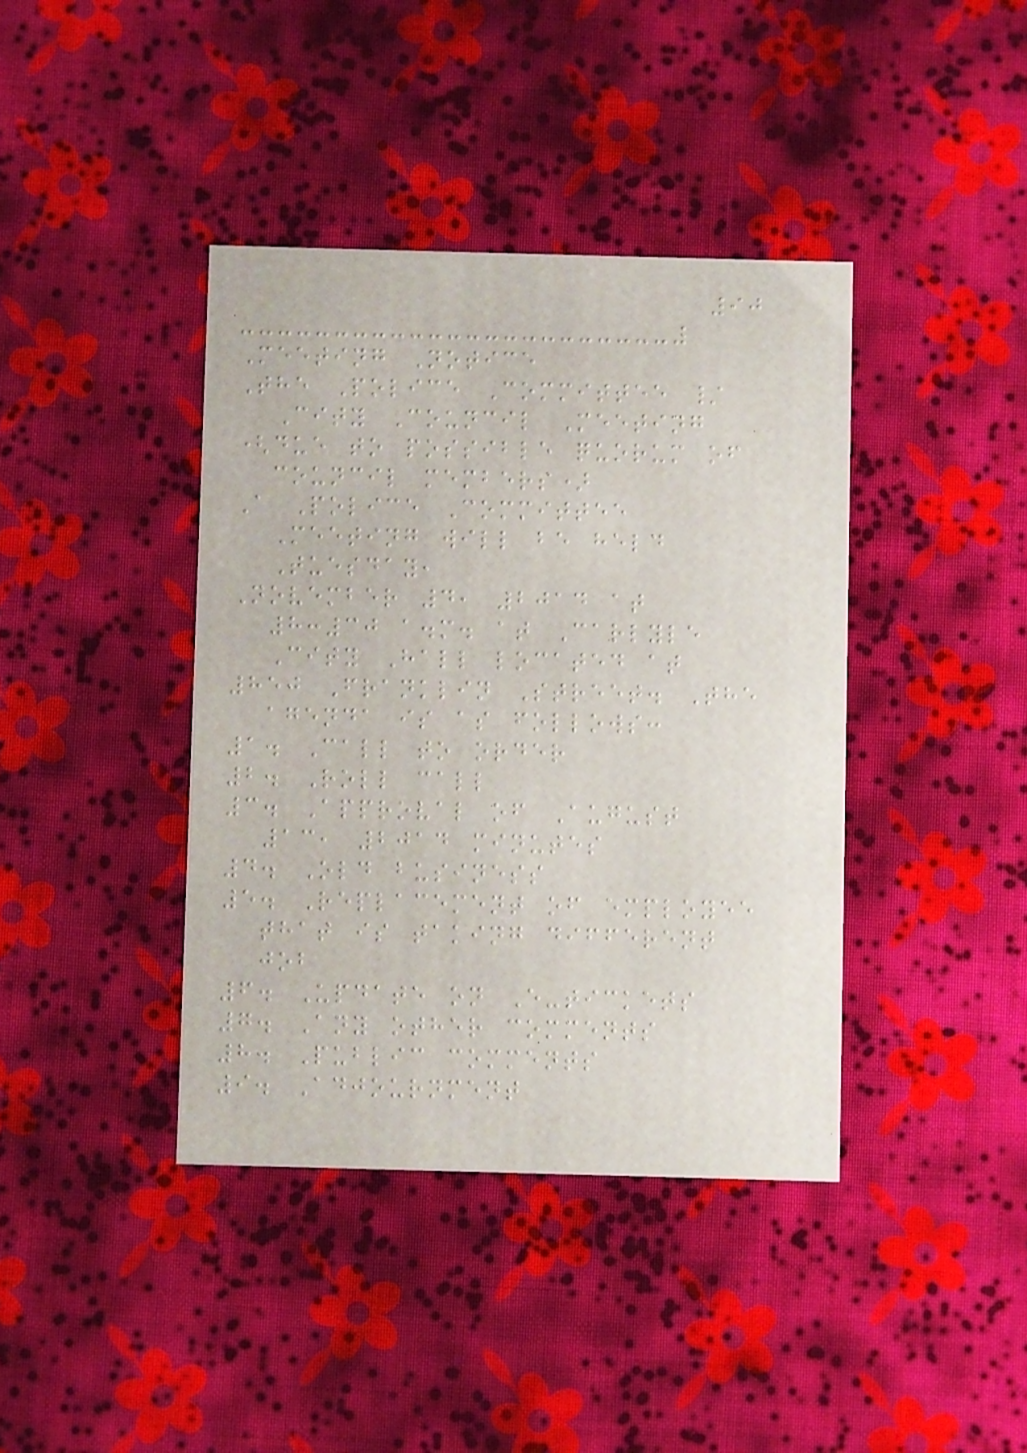90
Meeting Notice
The Police Committee /
City Council Meeting
(due to possible quorum of
council members)
A Police Committee
Meeting will be held
Tuesday,
November 4, 2014 at
8:30 a.m. at Carlyle
City Hall located at
850 Franklin Street. The
agenda is as follows:
1. Call to order
2. Roll call
3. Approval of August
13, 2014 minutes
4. Old business
5. Replacement of employee
that is taking different
job
6. Update on E-tickets
7. Any other comments
8. Public comments
9. Adjournment
